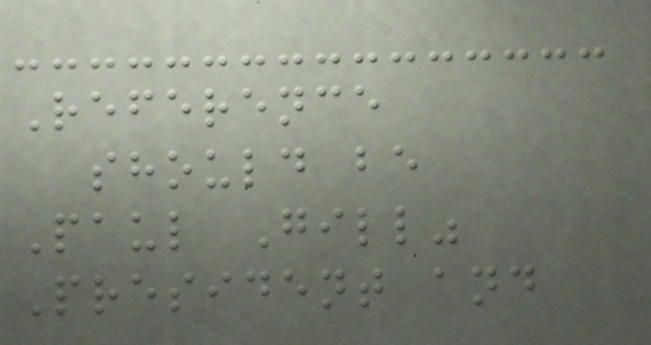Reference
should be
Paul Gill"
President and
